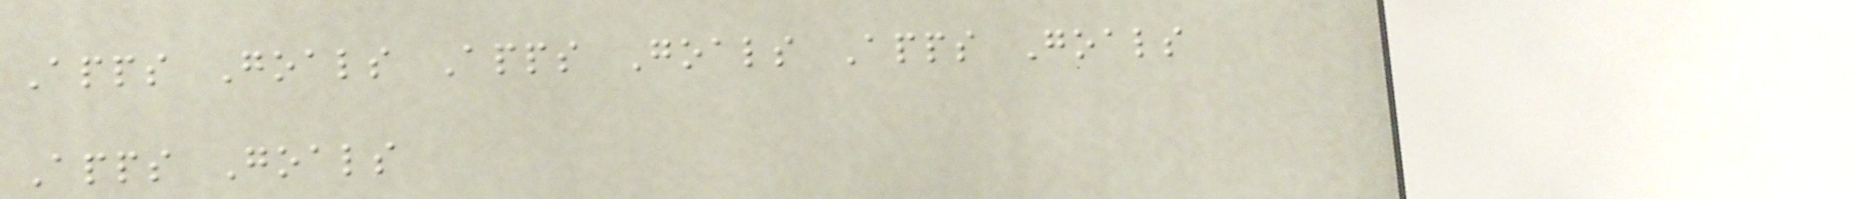Apps Goals Apps Goals Apps Goals
Apps Goals
